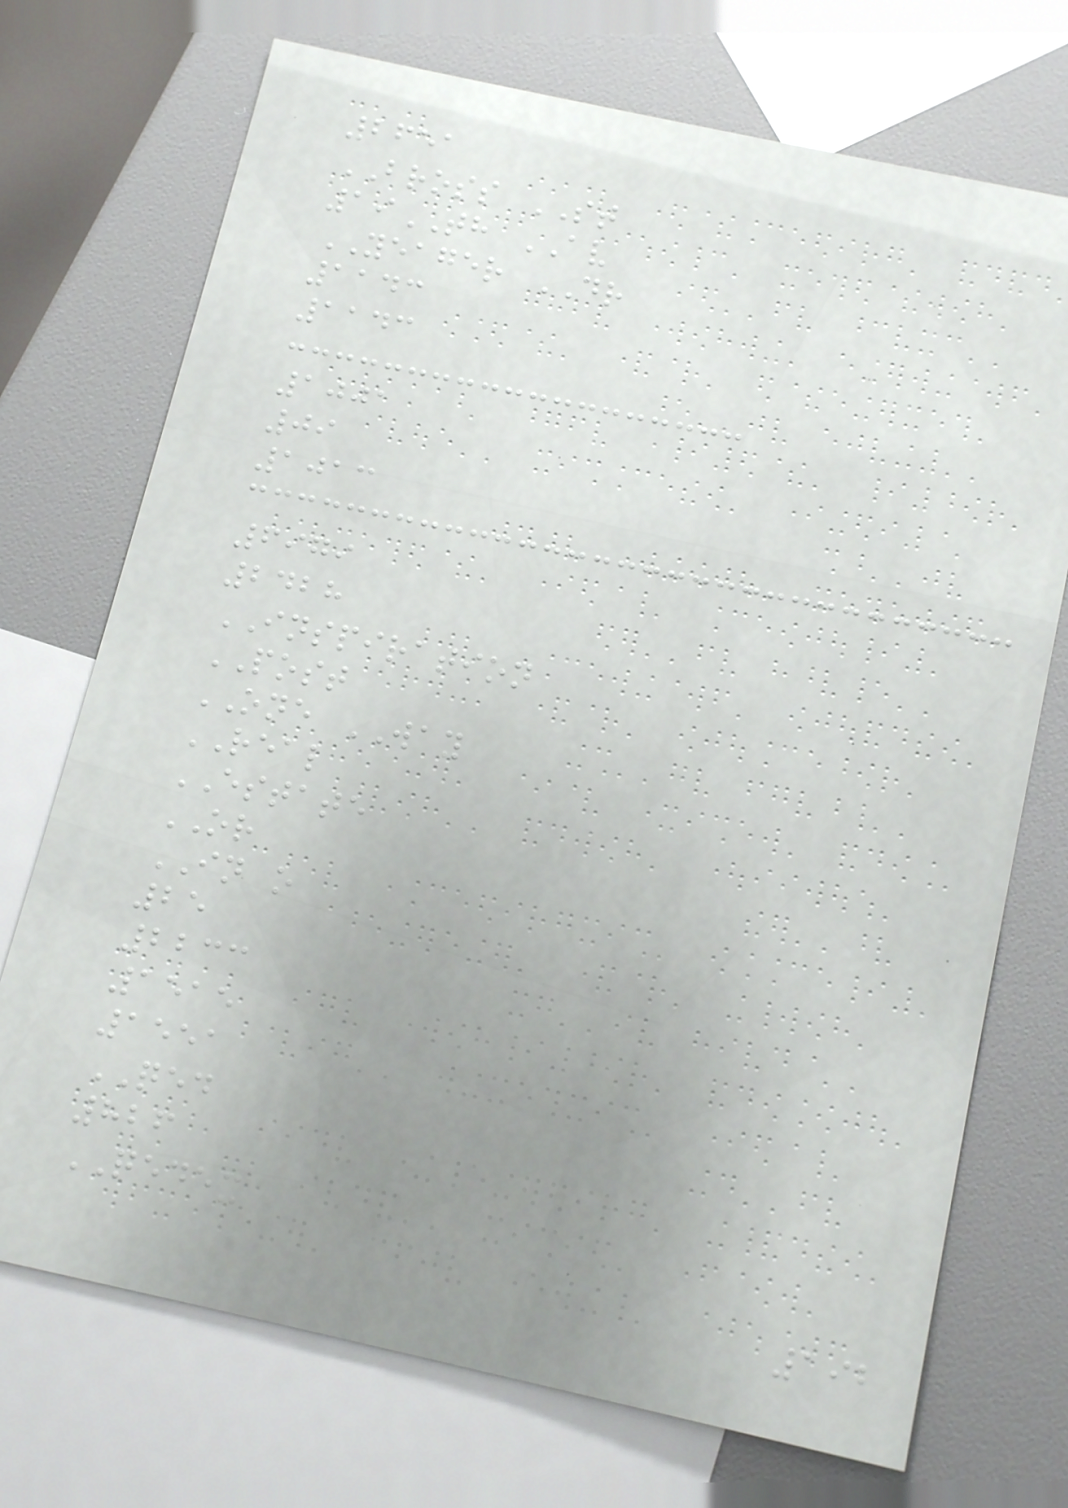2651
BROSS ST
19TH AV
YEAGER DR
1143
1143
1001
09
1013
6979
2428
INSPIRATION
POST
ONE WAY
REAL
ESTATE
OR
IN o
25
2233
1515
1551
QED
826
QEDEX
192
